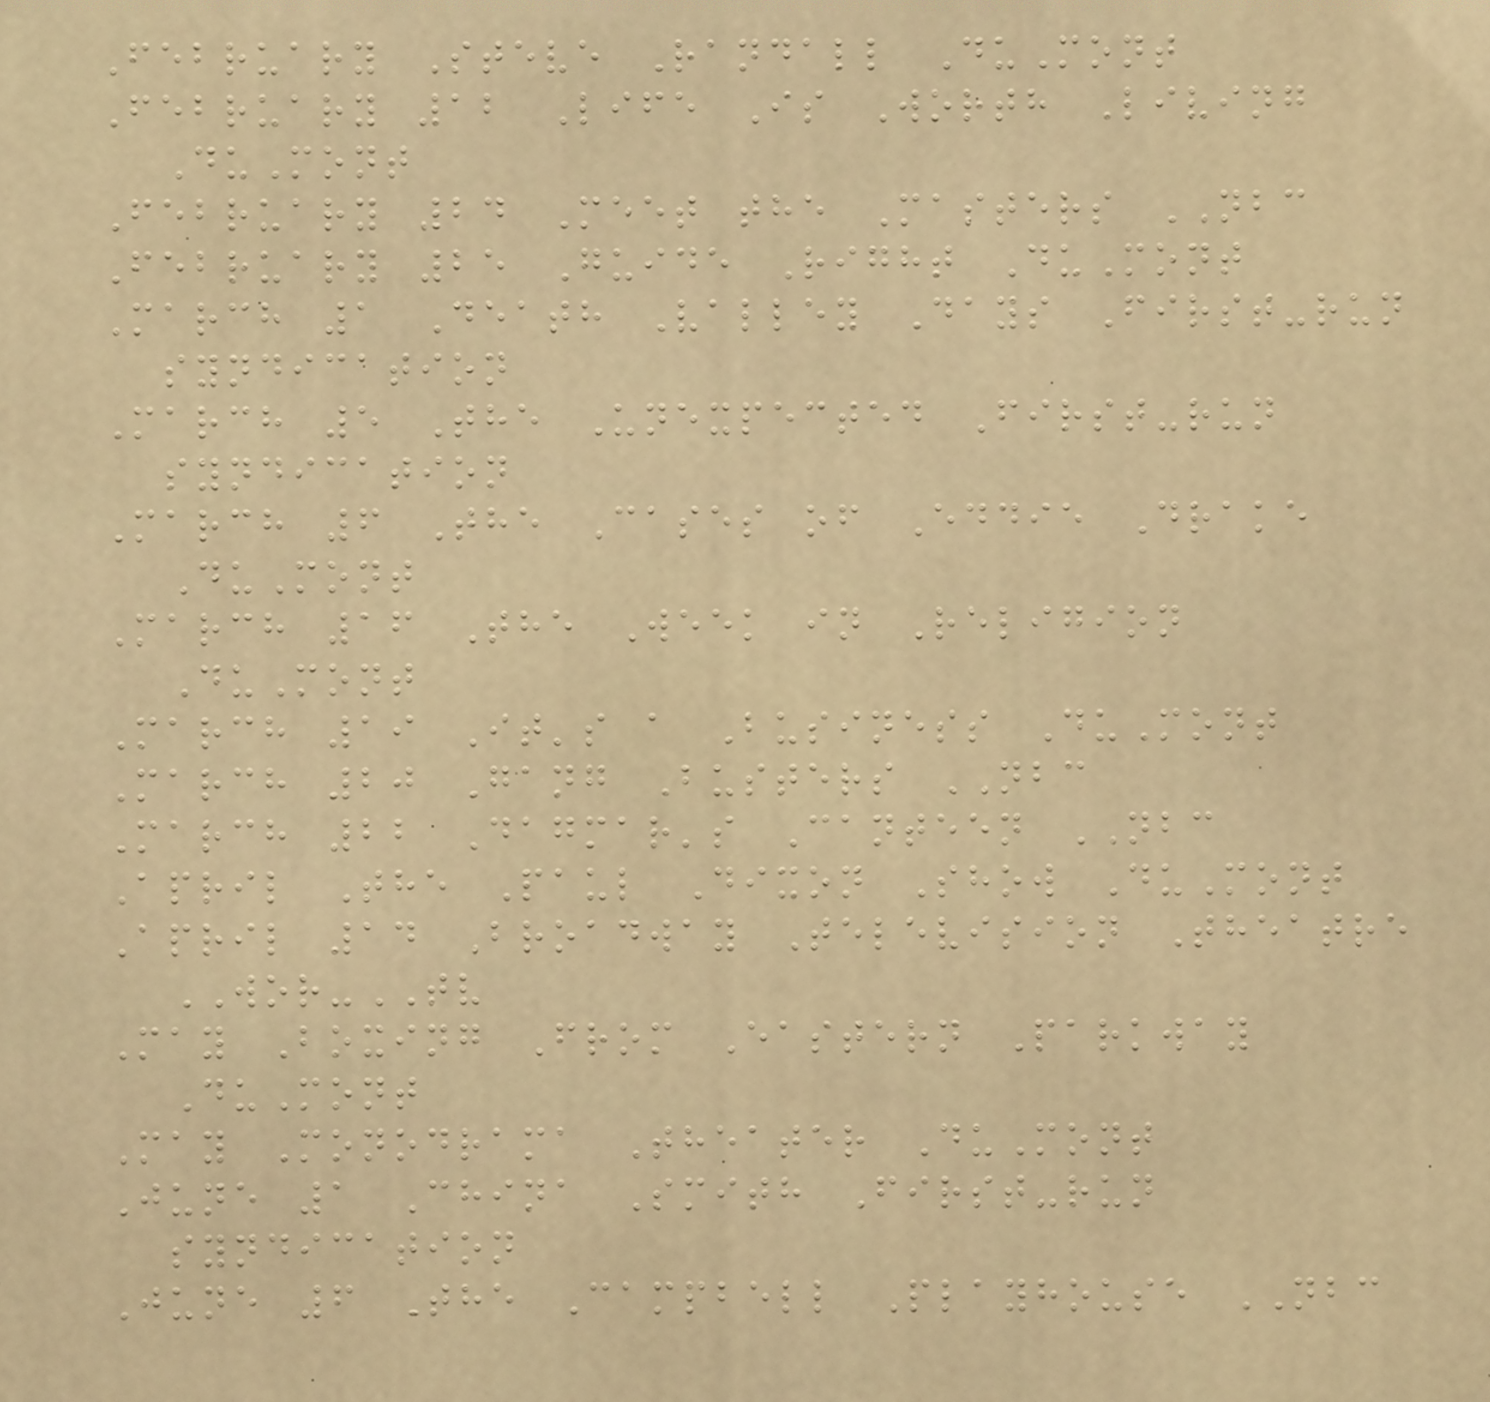February Steve Randall DuMont
February 12 Life Is Worth Living
DuMont
February 24 Meet the Masters NBC
February 25 Guide Right DuMont
March 1 Death Valley Days First-run
syndication
March 5 The Unexpected First-run
syndication
March 6 The Cases of Eddie Drake
DuMont
March 16 The Week in Religion
DuMont
March 19 It's a Business DuMont
March 20 Gang Busters NBC
March 22 Dagmar's Canteen NBC
April The Paul Dixon Show DuMont
April 14 Broadway Television Theatre
WOR-TV
May Boxing From Eastern Parkway
DuMont
May Monodrama Theater DuMont
June 1 China Smith First-run
syndication
June 6 The Campbell Playhouse NBC
